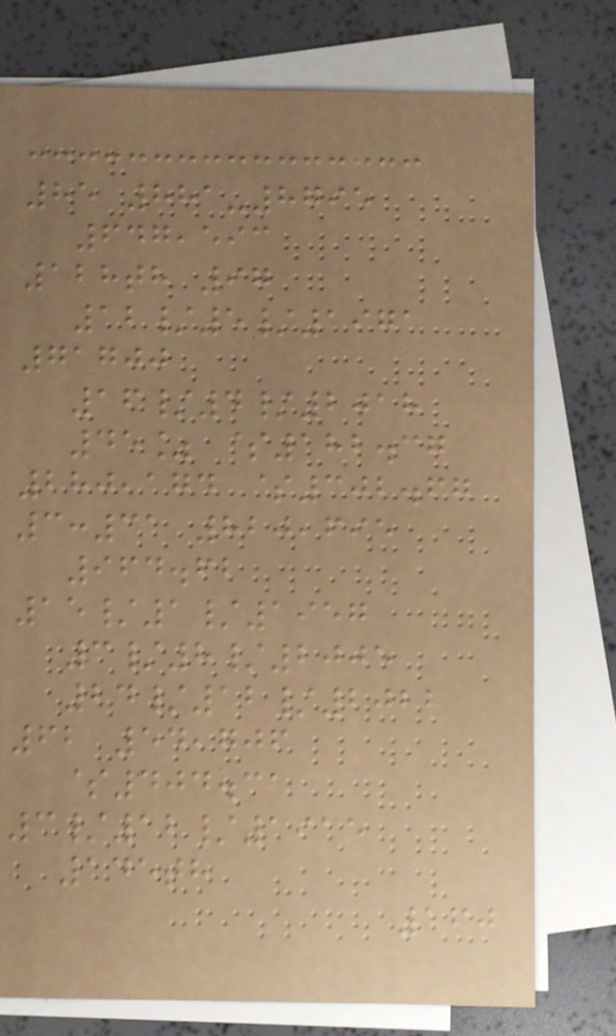85 881-8795
647,593
128th 97
12/5/1971
71700
16/4/2018
45% $182.37
280,174 $302.67
3:31 820,695
964.62
15/1/1957
3/8/2005
24/12/2022
62 54,706
$404.31
3/12/1915
145th
160
